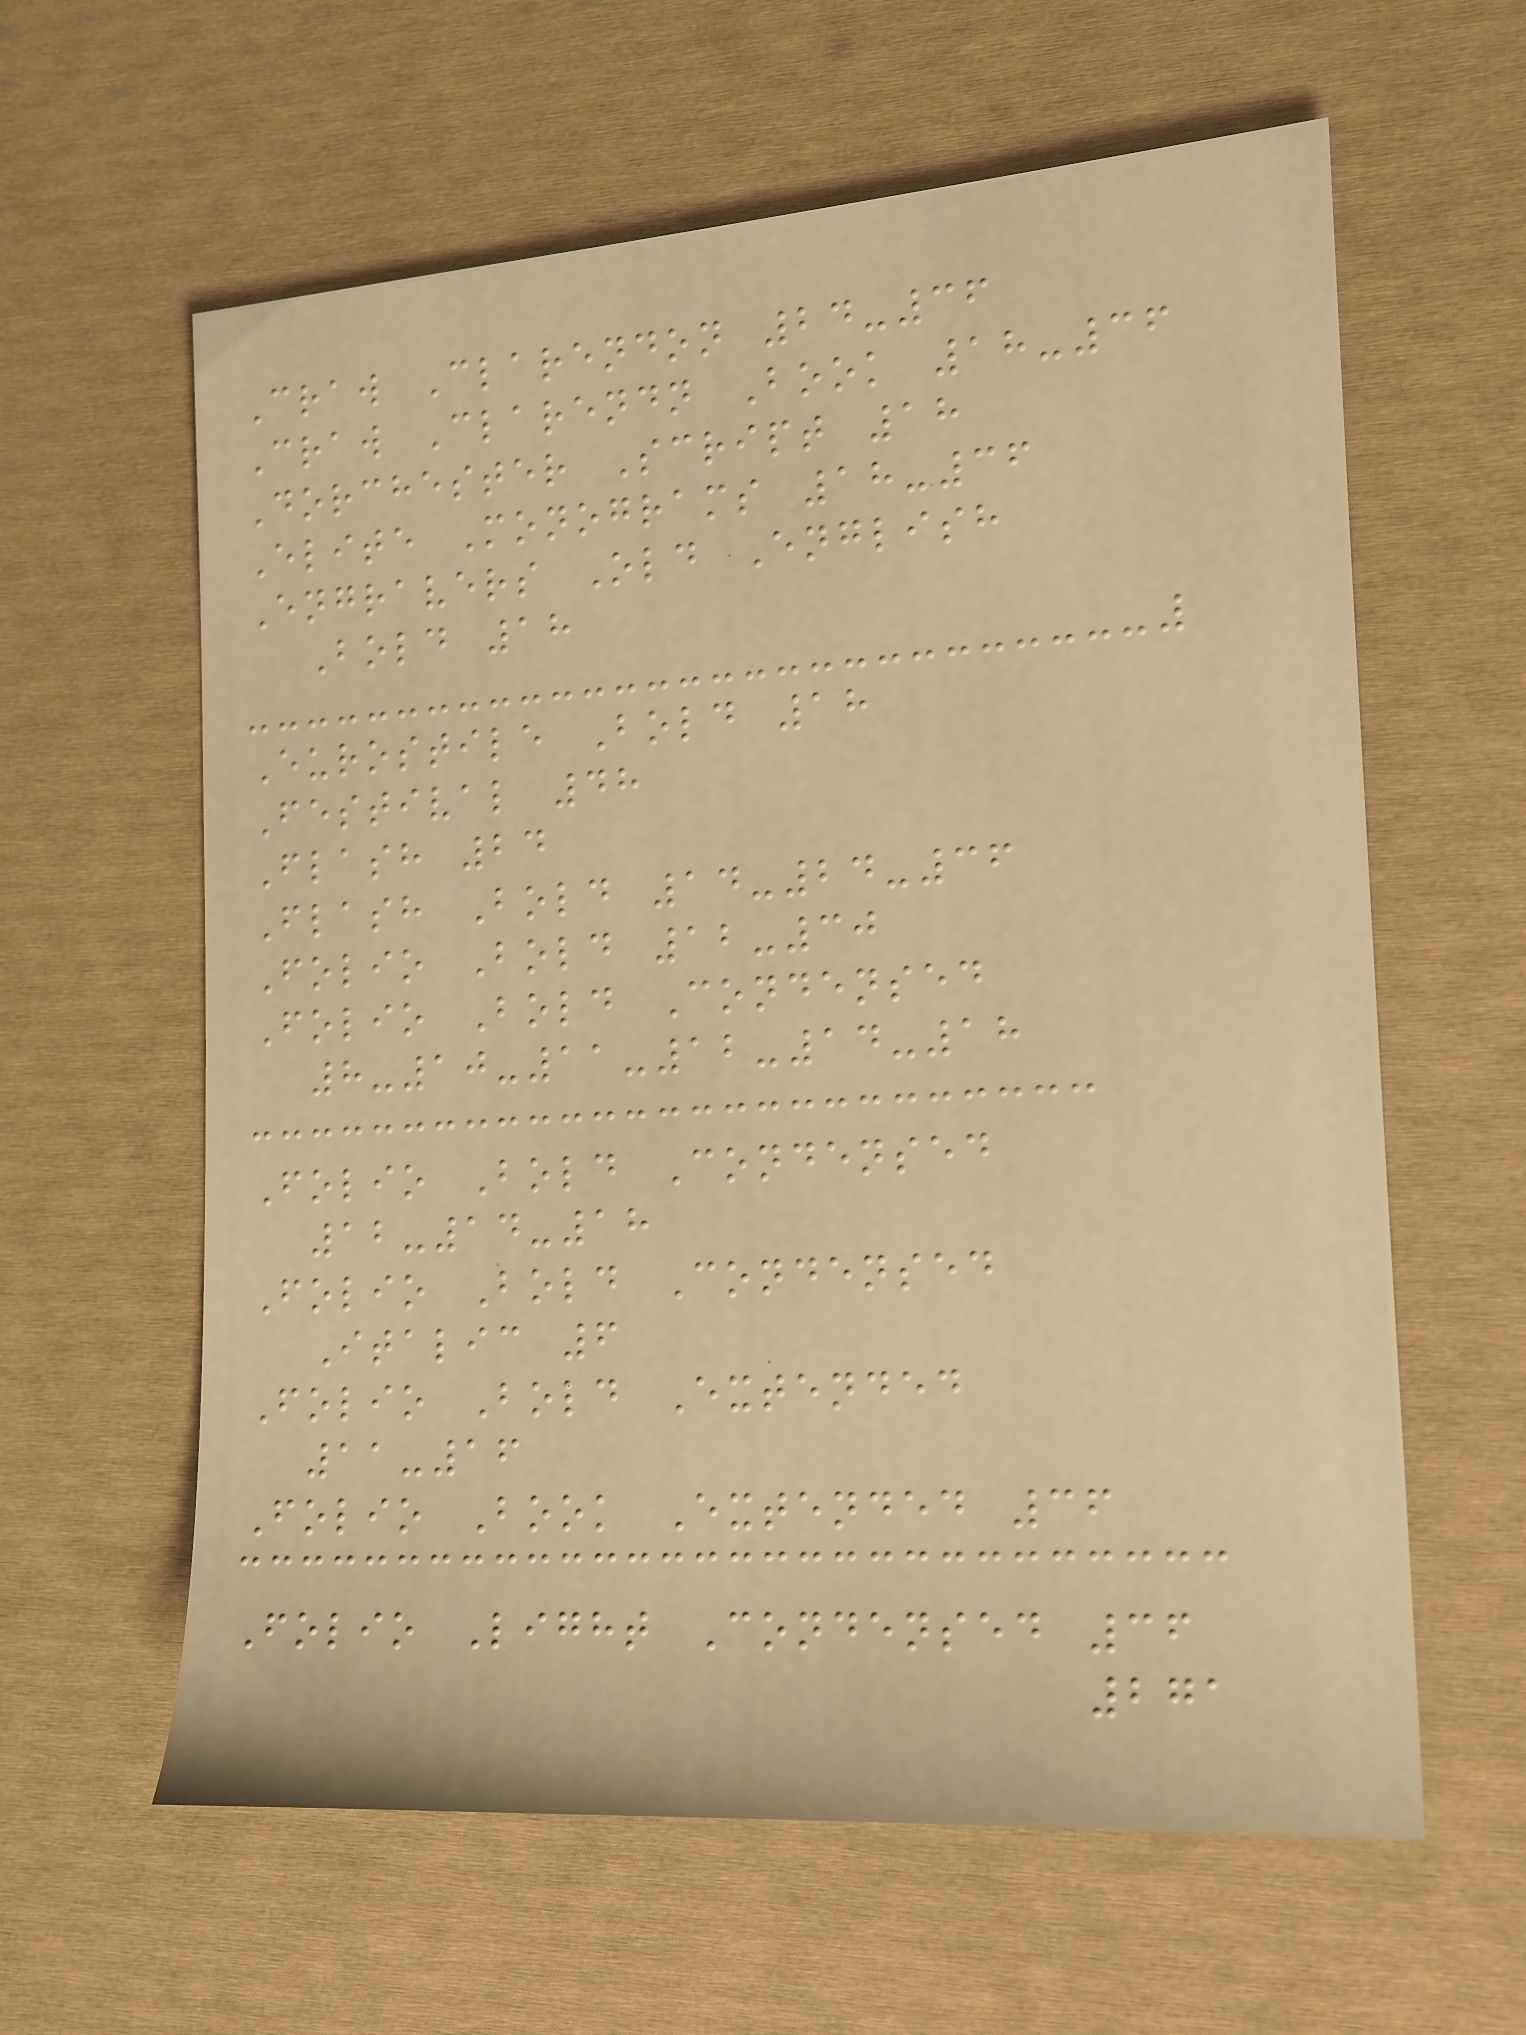Craw Clarendon 24-36
Craw Clarendn Book 18-36
Dorchester Script 18
Elite Monograms 18-36
Engravers Old English
Bold 18
Eurostile Bold 18
Festival 48
Flash 24
Flash Bold 14-24-36
Folio Bold 12-30
Folio Bold Condensed
8-10-11-12-14-18
Folio Bold Condensed
12-14-18
Folio Bold Condensed
Italic 6
Folio Bold Extended
11-16
Folio Book Extended 36
Folio Light Condensed 36
271
